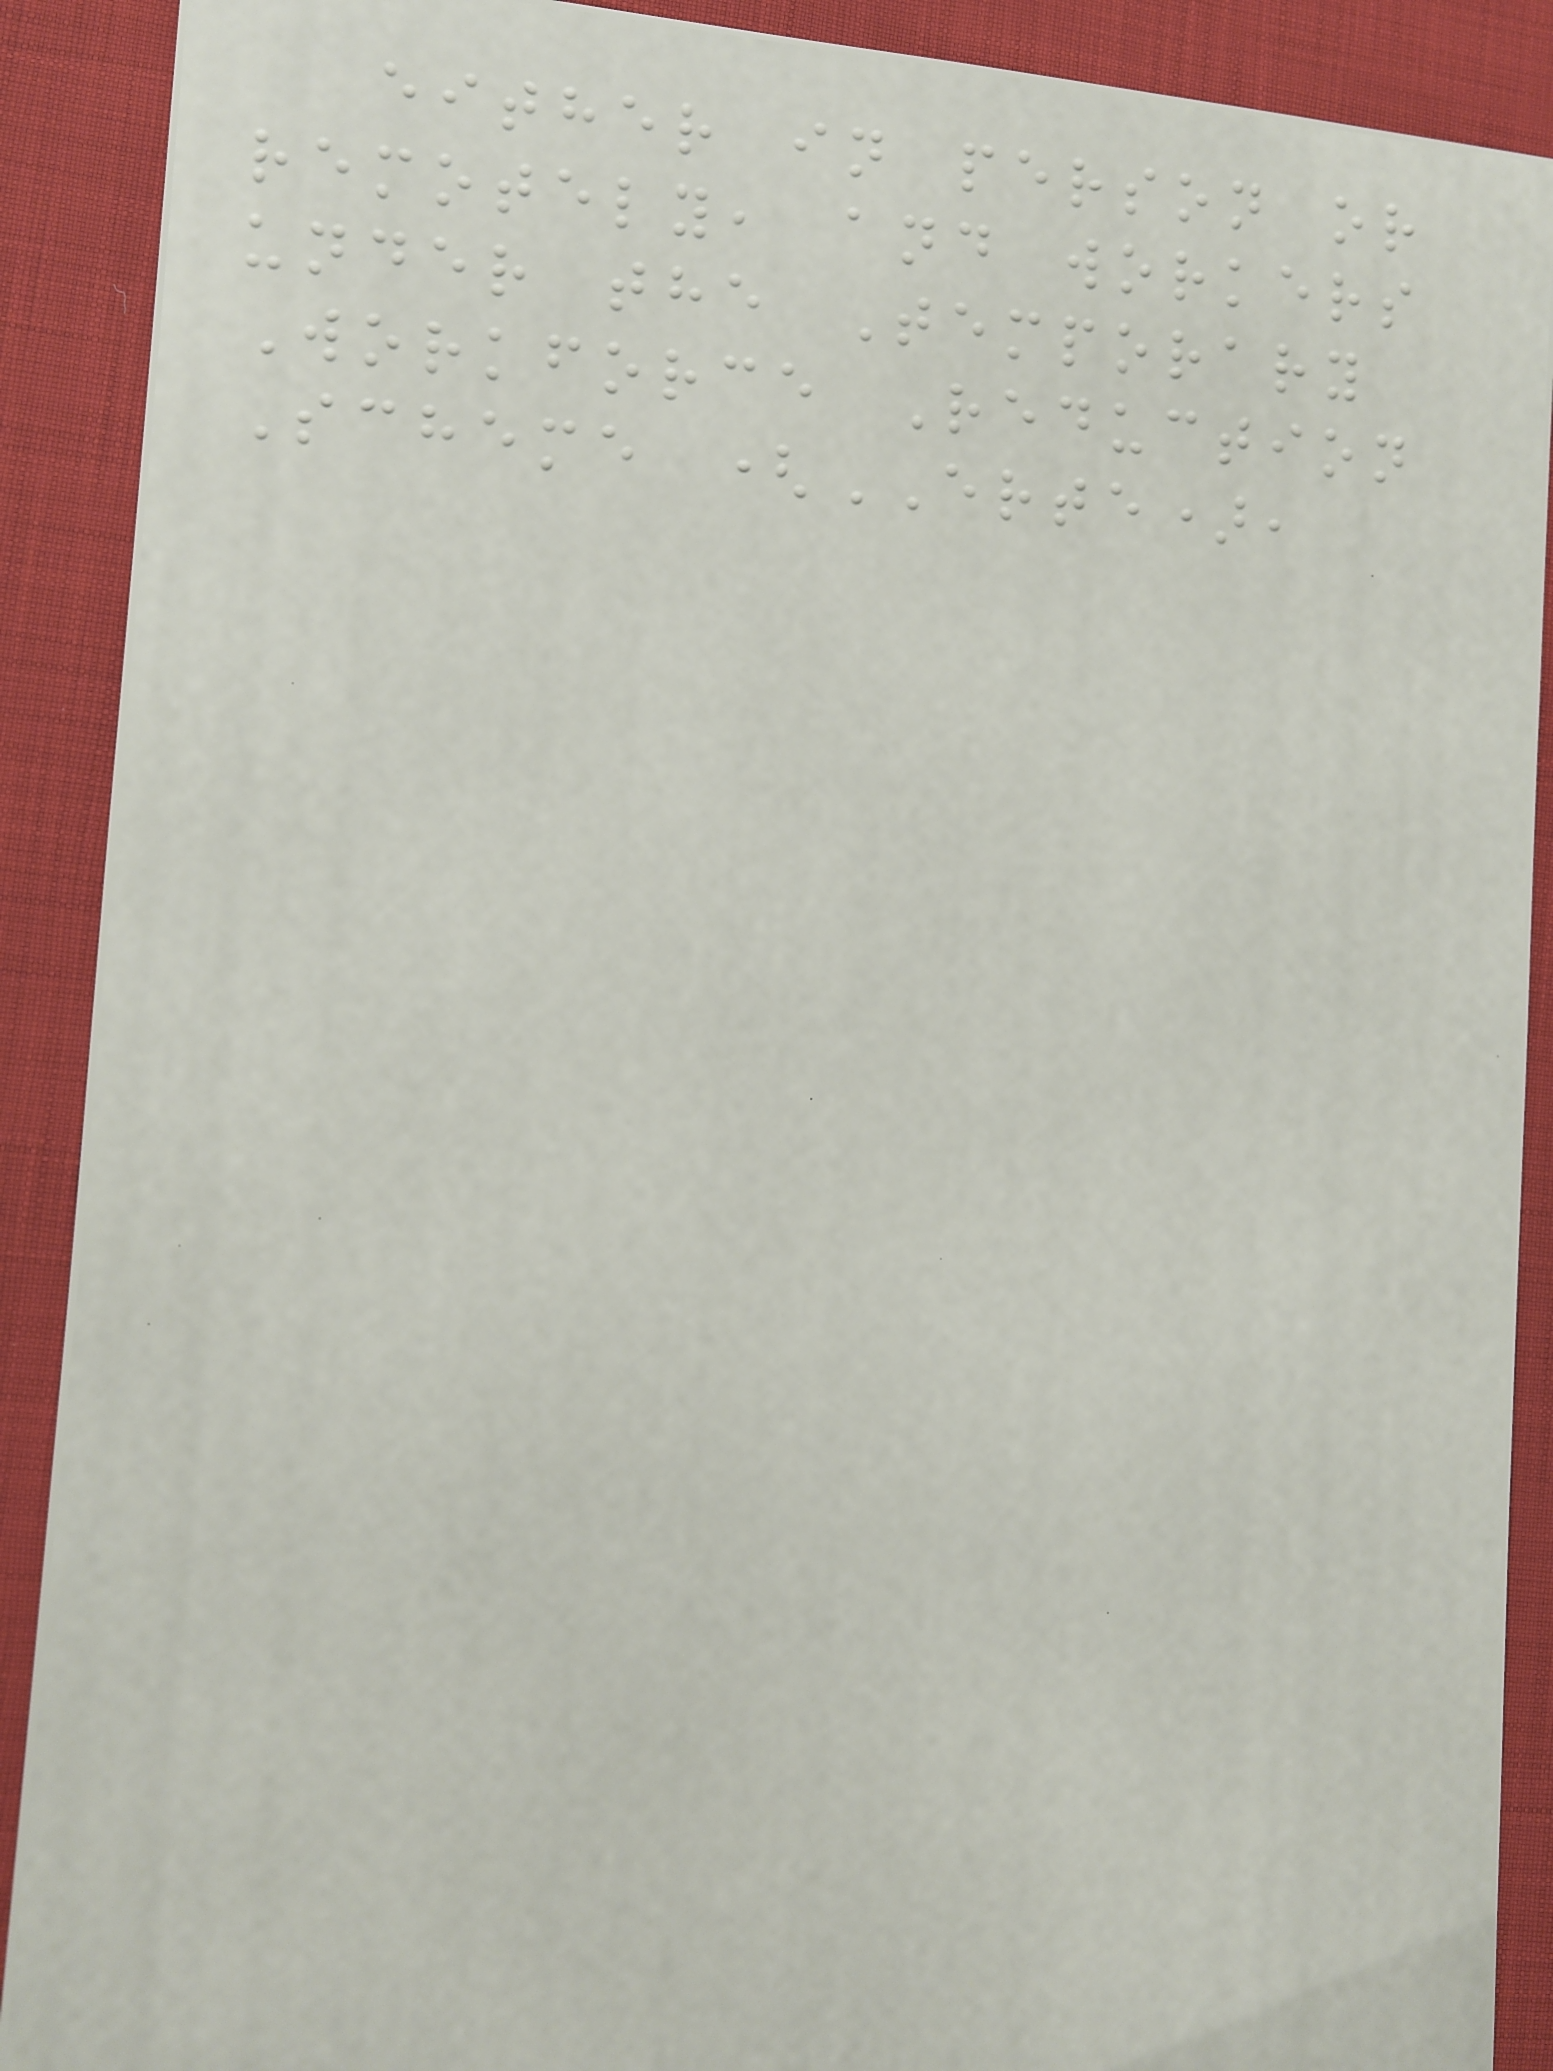either in person or
remotely, and workers
under the Temporary
Workforce Reduction
Scheme (ERTE),
